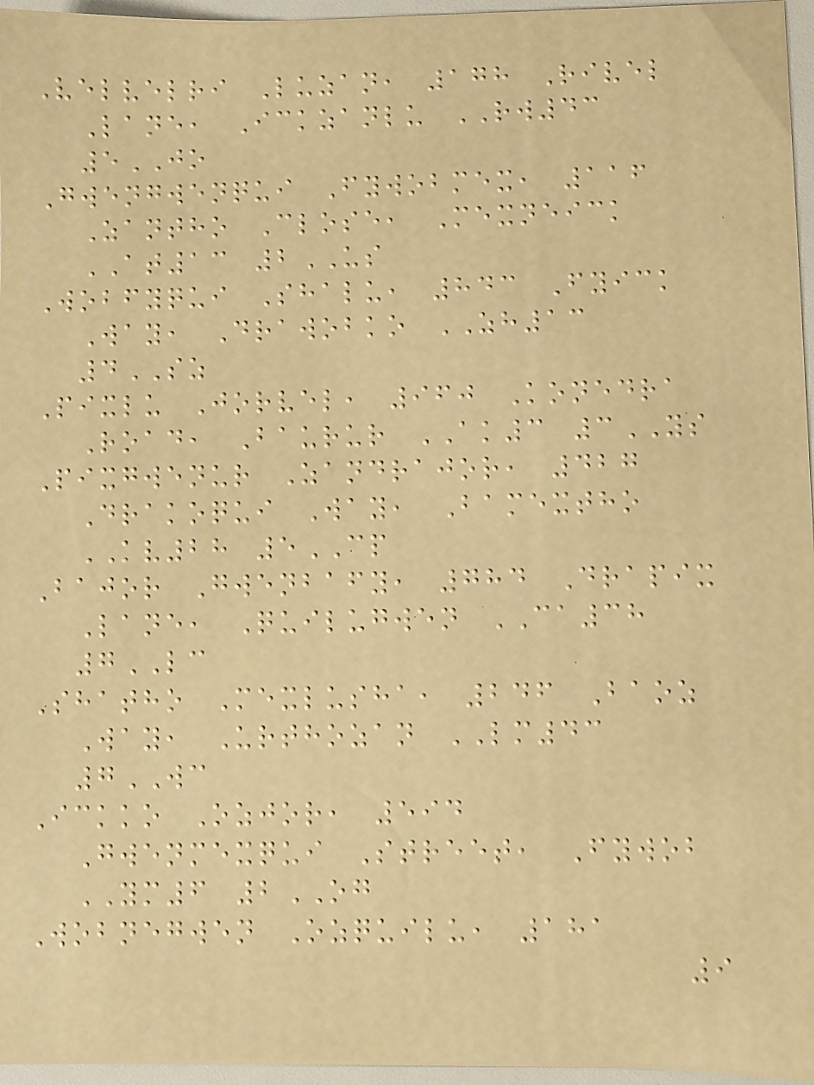Velvelri Luzan, 178 Rivel
Lane, Ickzanlu RW43
5JO
Gwengwenqui Fywobmex, 116
Zantho Close, Mexneick
AT13 2US
Wobfyqui Shalu, 843 Fyick
Way, Drawobko ZH13
4SZ
Pixlu Jorvel, 960 Konedra
Road, Baurur AK3 3YS
Pixgwenur Zandrajor, 427
Drakoqui Way, Bamextho
KV28 5CP
Bajor Gwenbafy, 784 Drapix
Lane, Quilugwen CA38
7LC
Shatho Mexlusha, 246 Baoz
Way, Urthozan LM43
7WC
Ickko Ozjor, 594
Gwenmexqui Street, Fywob
YM6 2OG
Wobnegwen Ozquilu, 181
9
